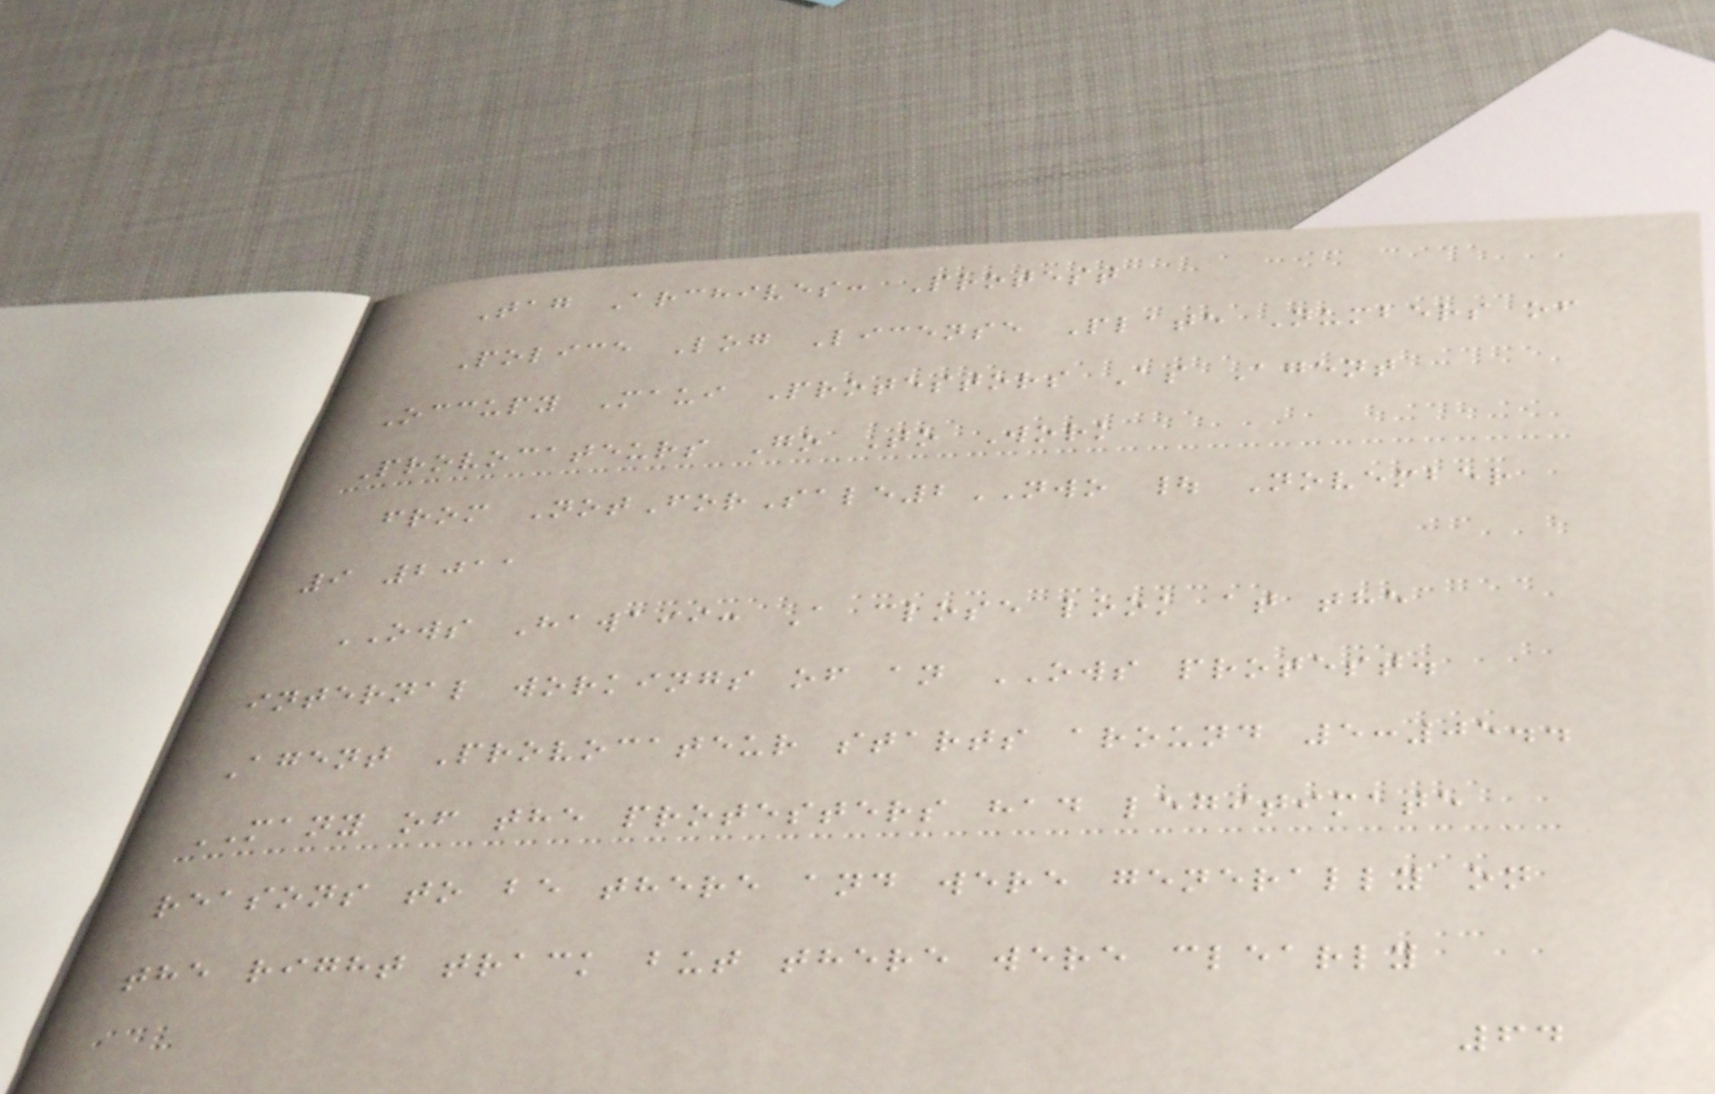Tag Archives: Protest
Police Log License Plate Numbers of
Occupy Maui Protestors As Agent
Provocateurs Go To Work
from NotForSale2NWO | November
9 2011
OWS Hawaii: A close look at the
internal workings of an OWS protest.
Agent Provocateur starts around 5:05..
MANY of the protesters had legitimate
reasons to be there and were generally on
the right track but there were clearly
64
